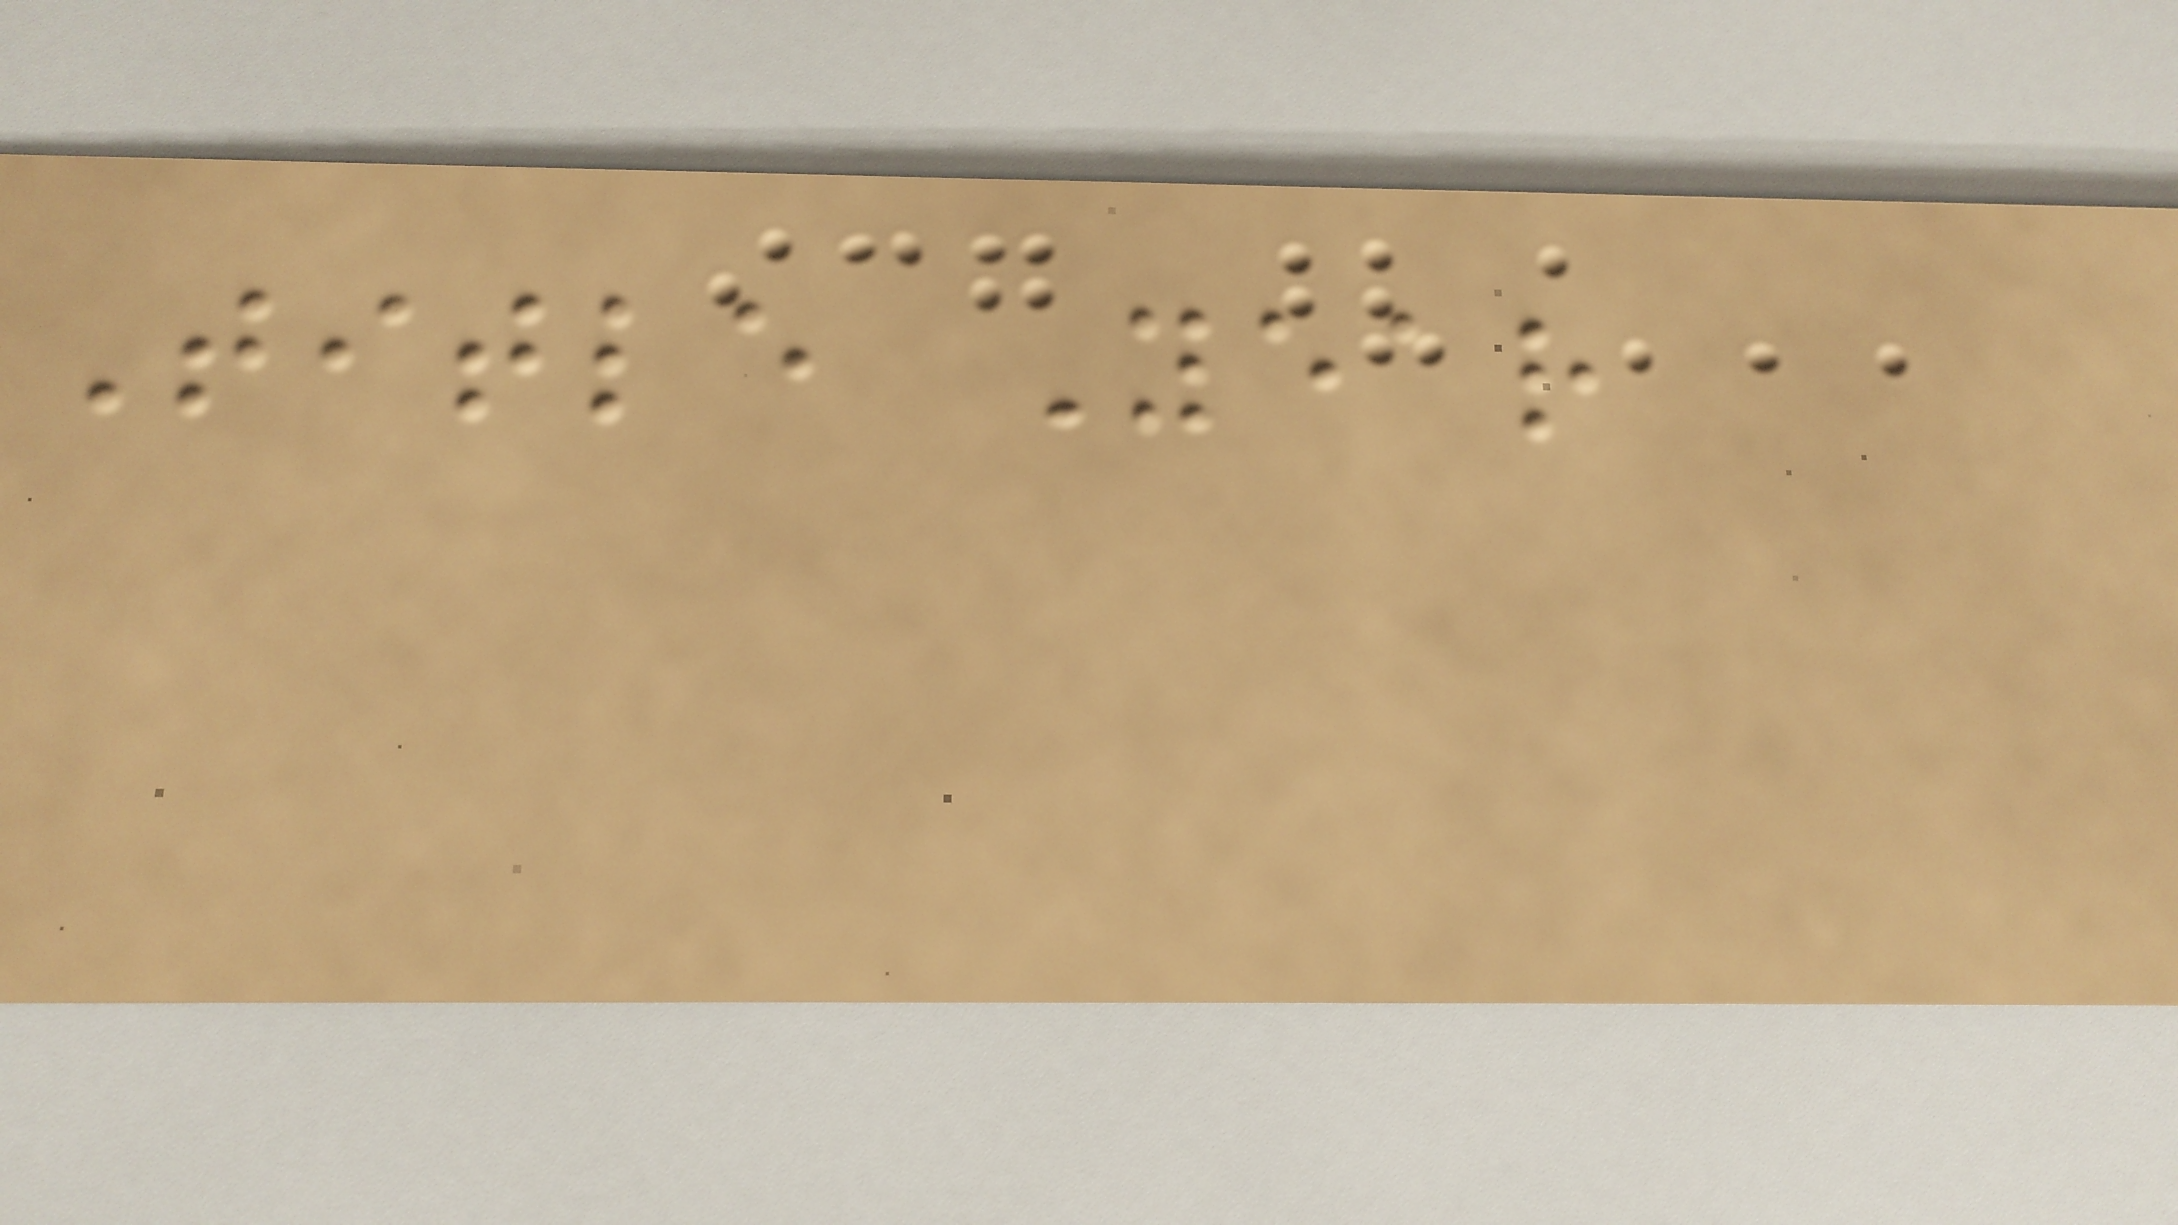Title Year
